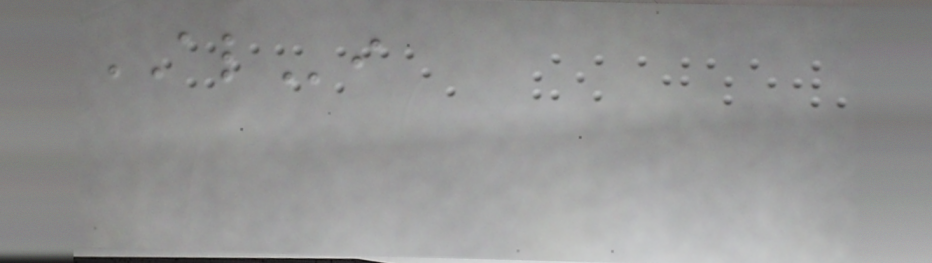ALi
